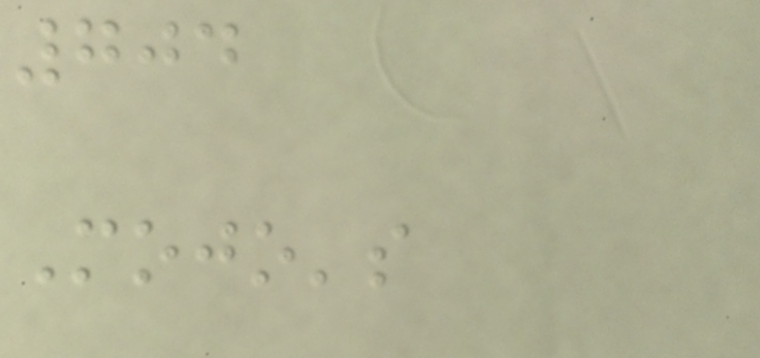704
Mojo's
